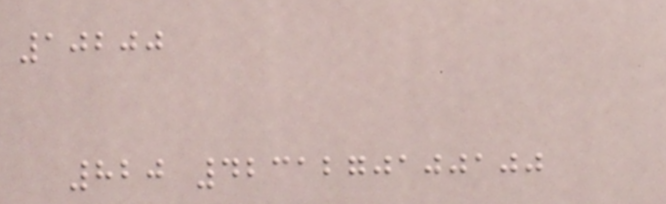10200
820 4231270100100
